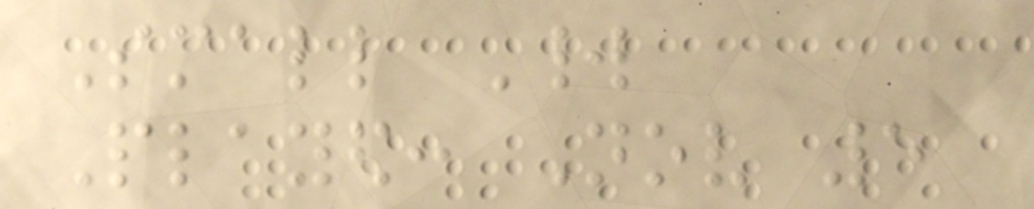Small World
Played: Nov 5
